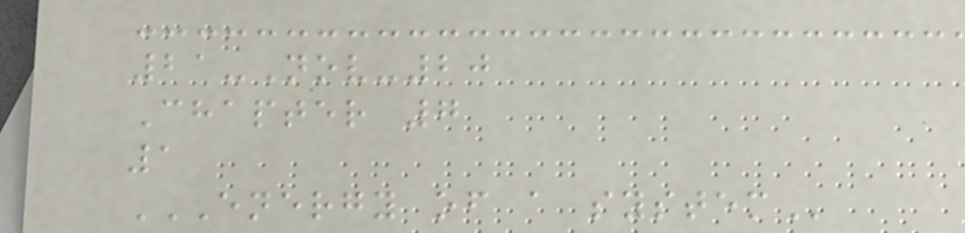21-Nov-20
Chapter 7
1
ENERGY OF A SYSTEM
